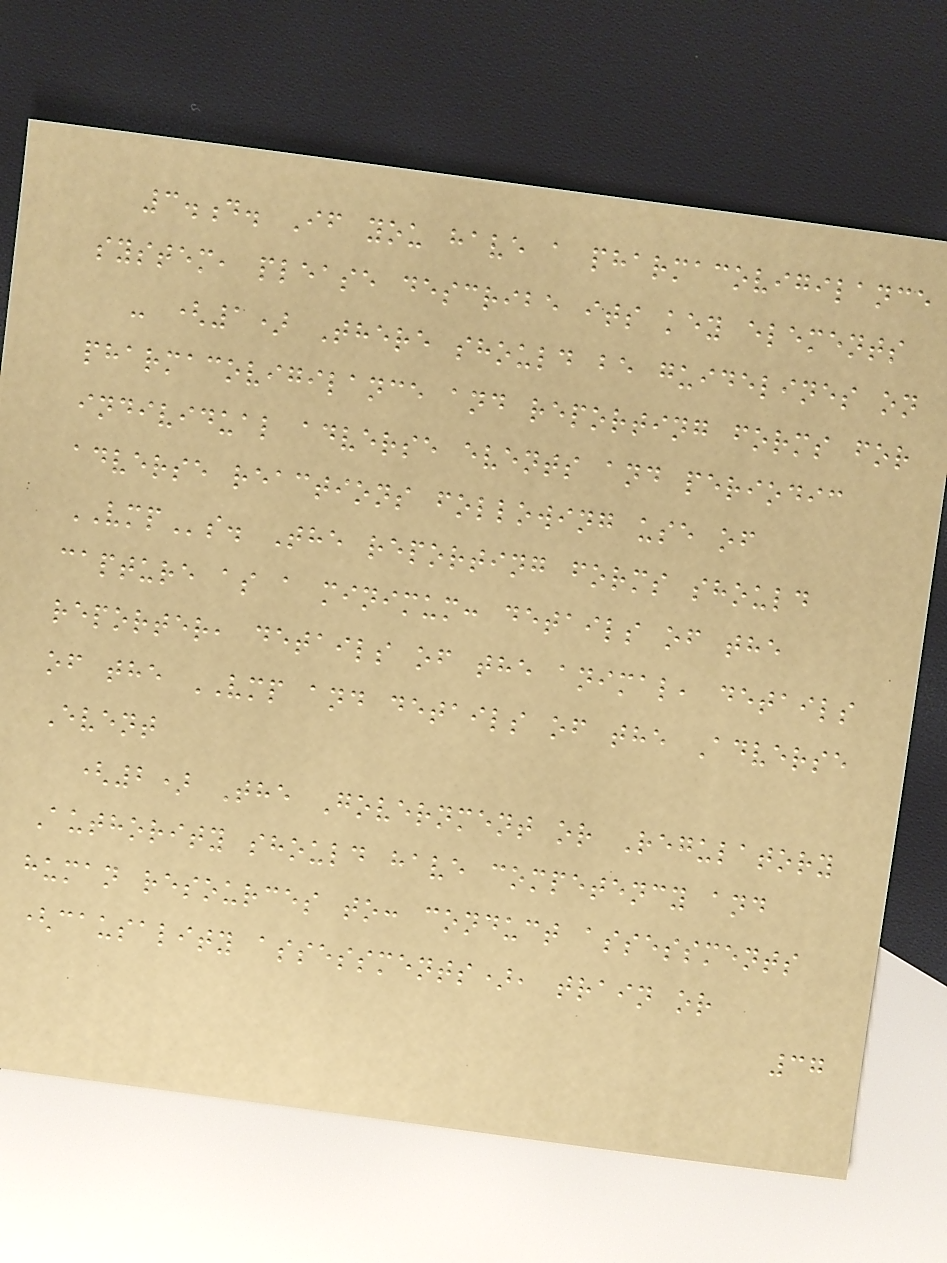3.d. If you have a pharmacovigilance
system, please describe its key elements
- (1) There should be guidelines on
pharmacovigilance and reporting forms for
individual adverse events and periodic
adverse reactions following use of
VMPs. The reporting forms should
capture as a minimum: details of the
reporter, details of the animal, details
of the VMP and details of the Adverse
Event
(2) The Government or Regulatory
Authority should have competency and
human resources to: conduct assessments
(causality assessments), train or
37
